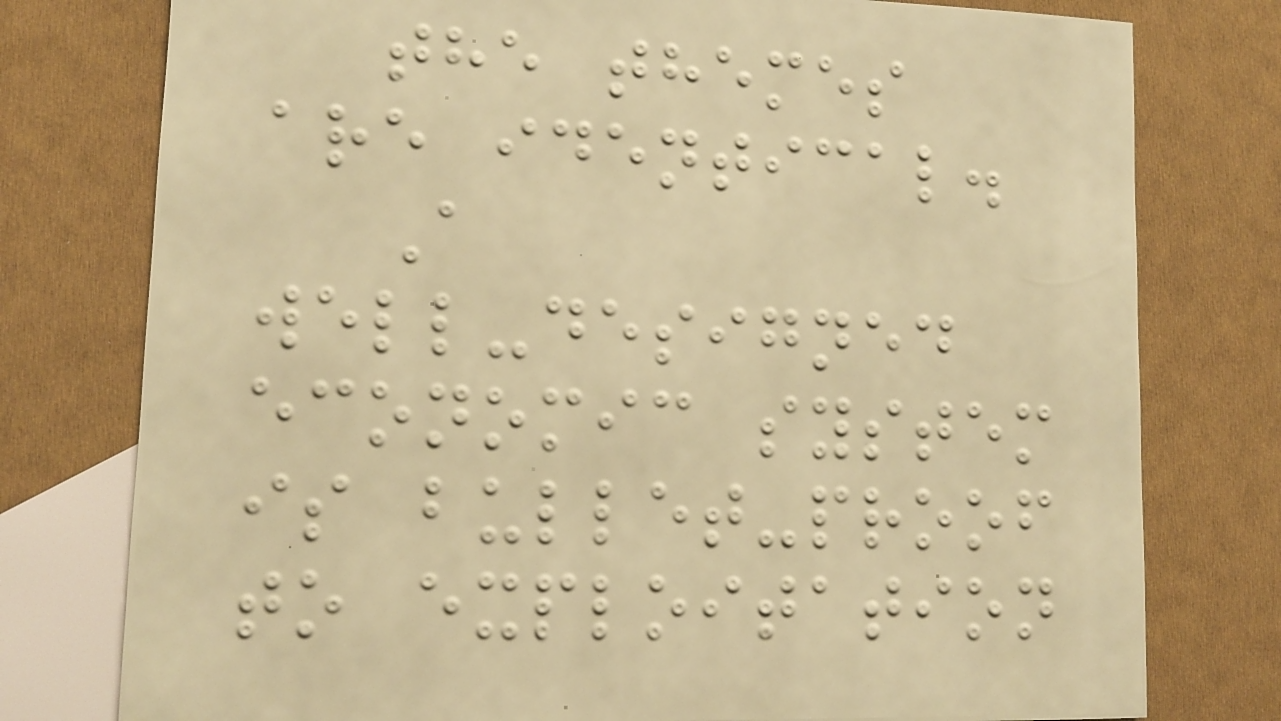the themes
are identical.
A
well-designed
economic system
is bullet-proof
to exploitation
